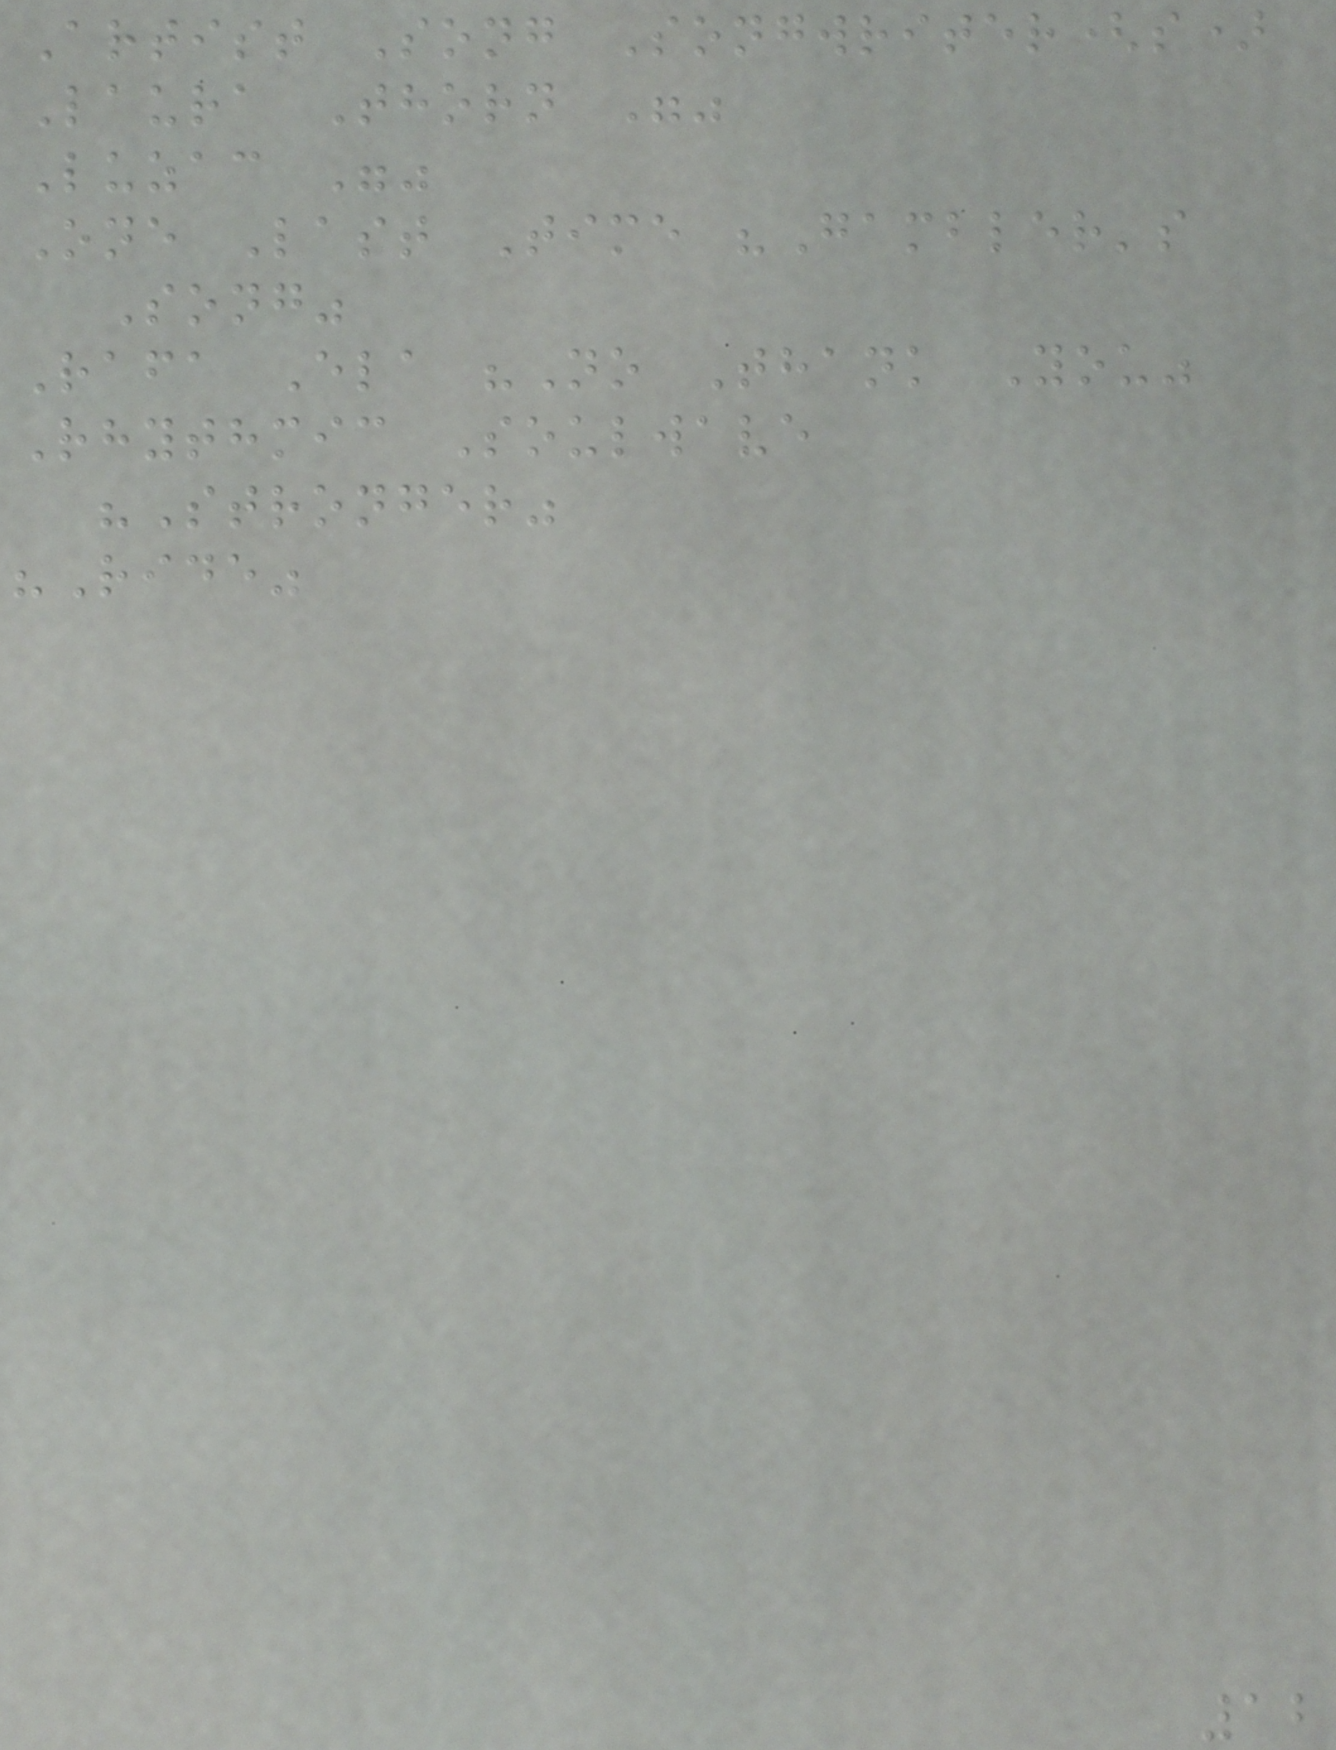Artist Song Songwriter(s)
Laura Thorn ""
Luzac ""
One Last Time "Gambler's
Song"
Rafa Ela "No Thank You"
Rhythmic Soulwave
"Stronger"
"Ride"
12
